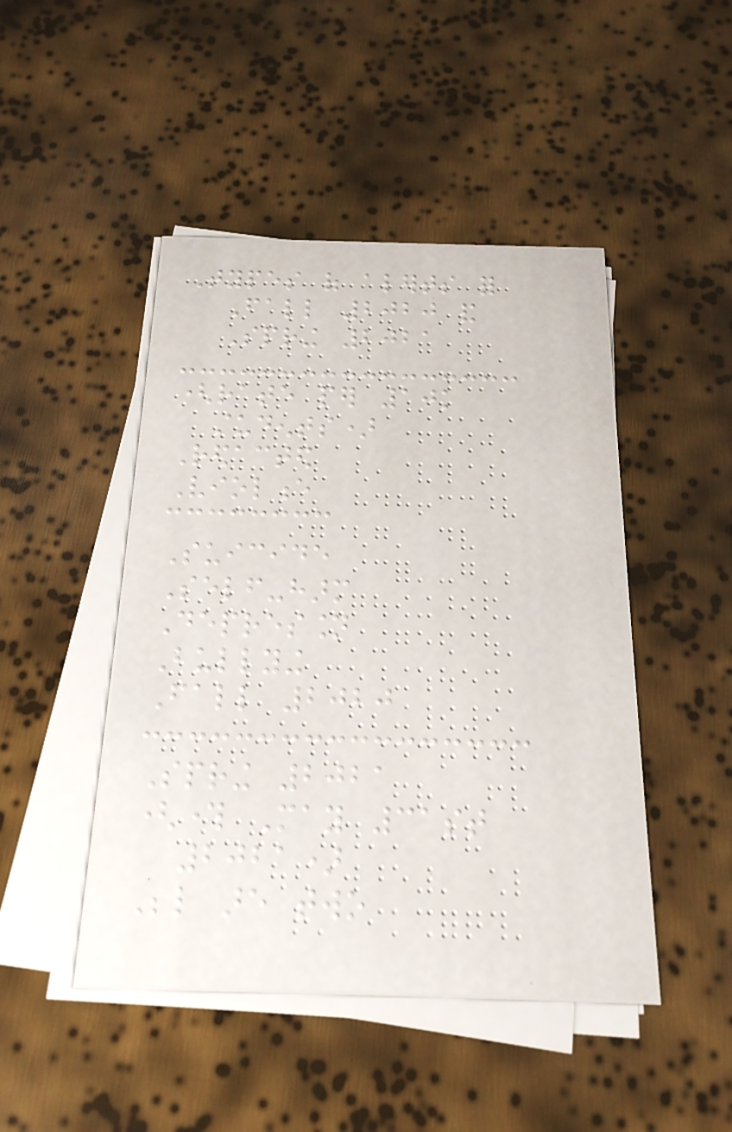Types of alerts for
Fall 2020 and
Spring 2021
(rate per 10k
students)
Redacted
Violence
Suicide
Self-harm
Depression
Bullying
Fall 2020
Spring 2021
(through May 31st
2021)
Below are two
